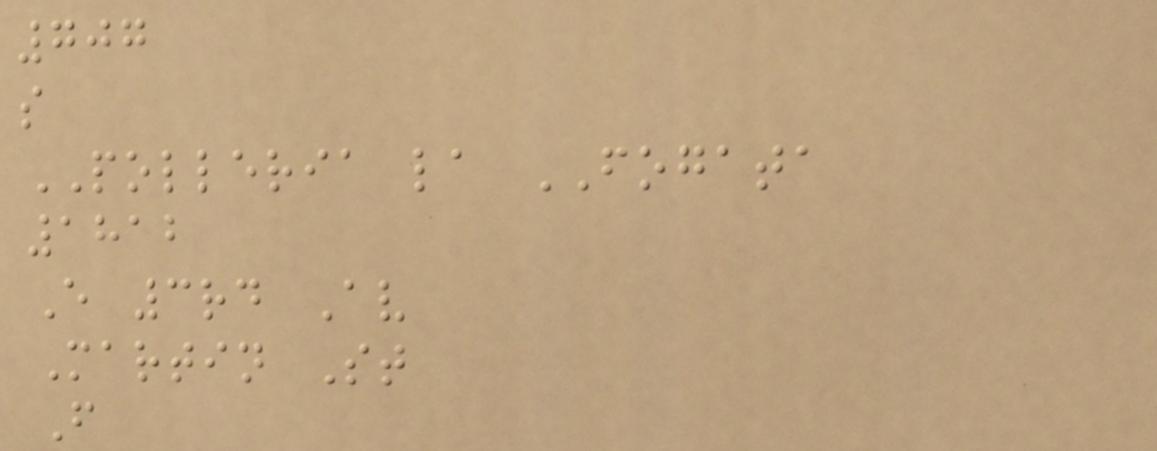707
s
POLLERIA la FOGATA
1812
E 3rd Av
Martin St
F
